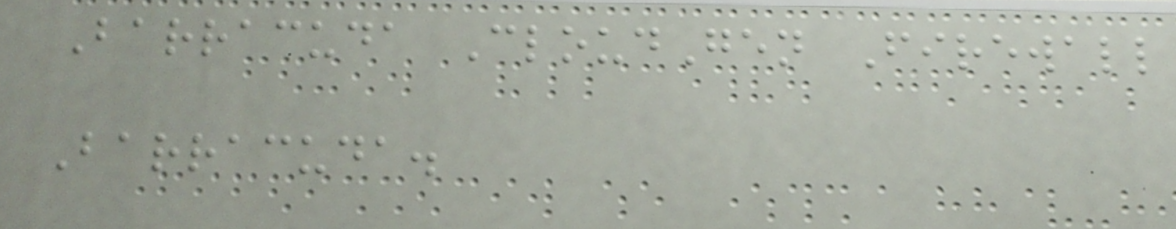Barracuda CloudGen Firewall
Barracuda.
